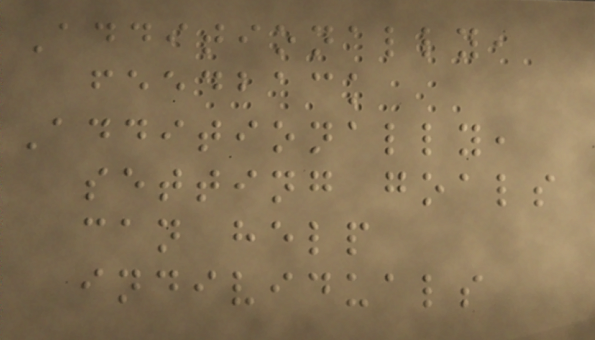Additionally,
feedback
Additionally,
setting goals
can help
individuals
